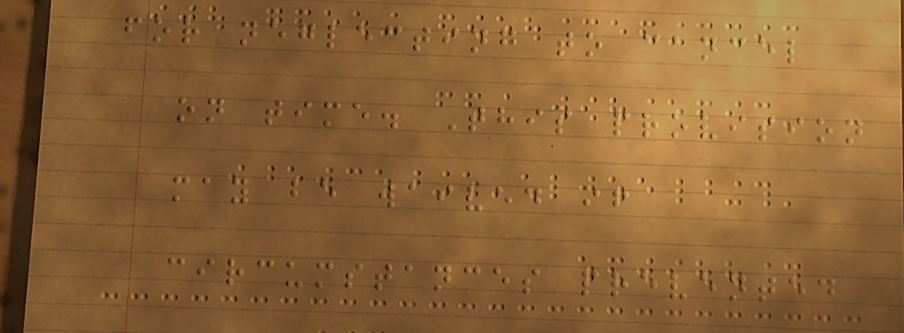for neglecting to cancel
on time. This provision
may be waived if
circumstances prevented
